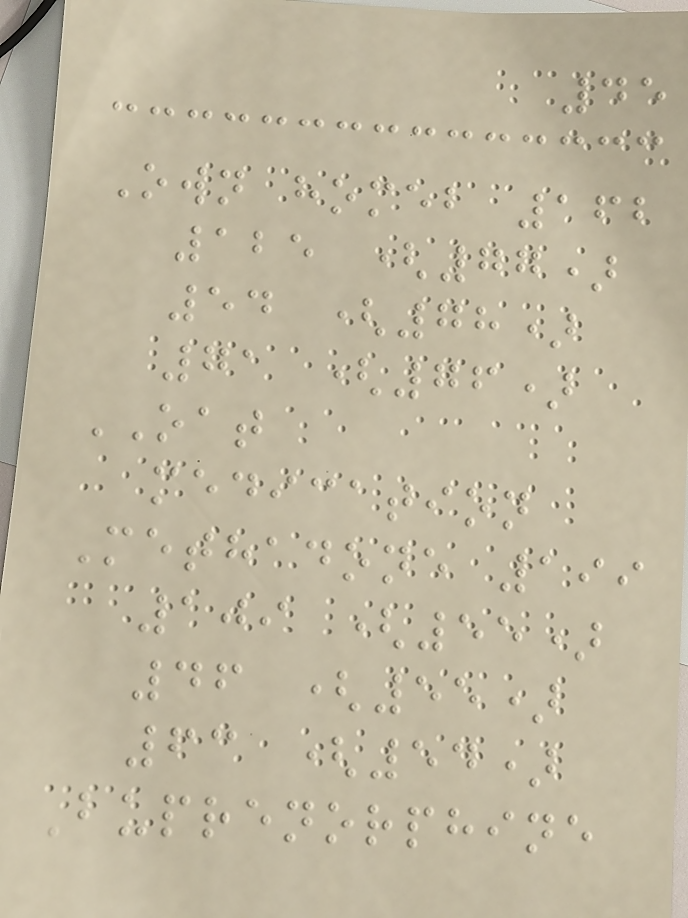45
Own homeb 162
125 (77)
54 (78)
71 (76)
OAT
medication
Methadone 199
109 (55)
46 (55)
63 (54)
Buprenorphine
